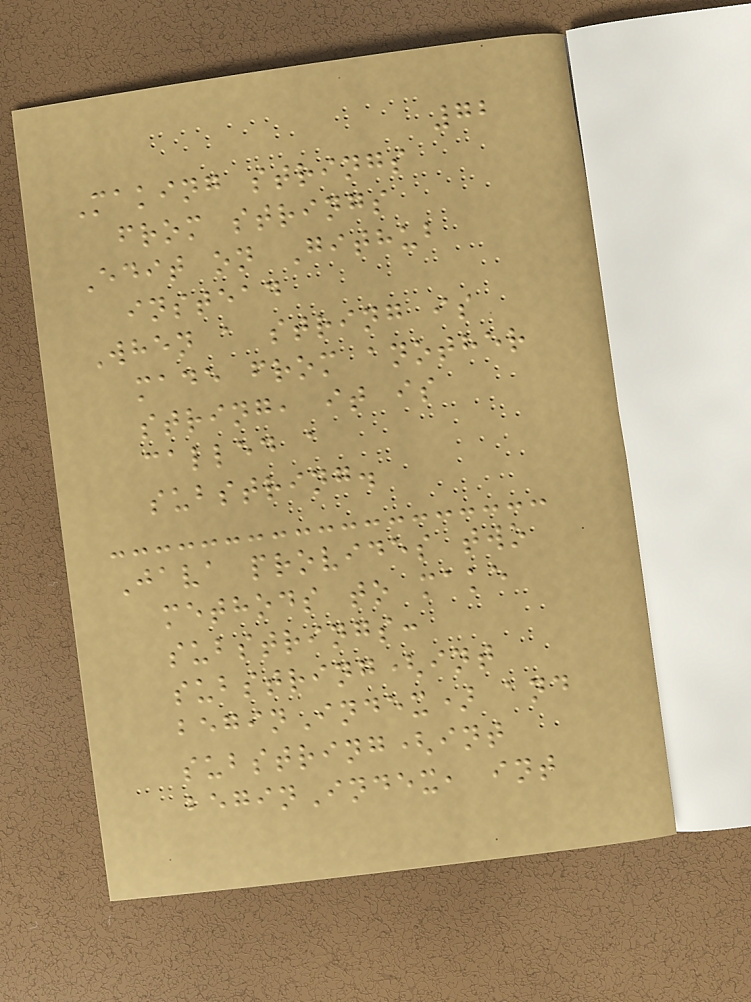72
Making strings
from strings
Edit on Github
instead
When a string is
made from another
string, it is
called a
substring.
Java provides two
methods to make
substrings:
substring(int
beginIndex) and
substring(int
beginIndex, int
